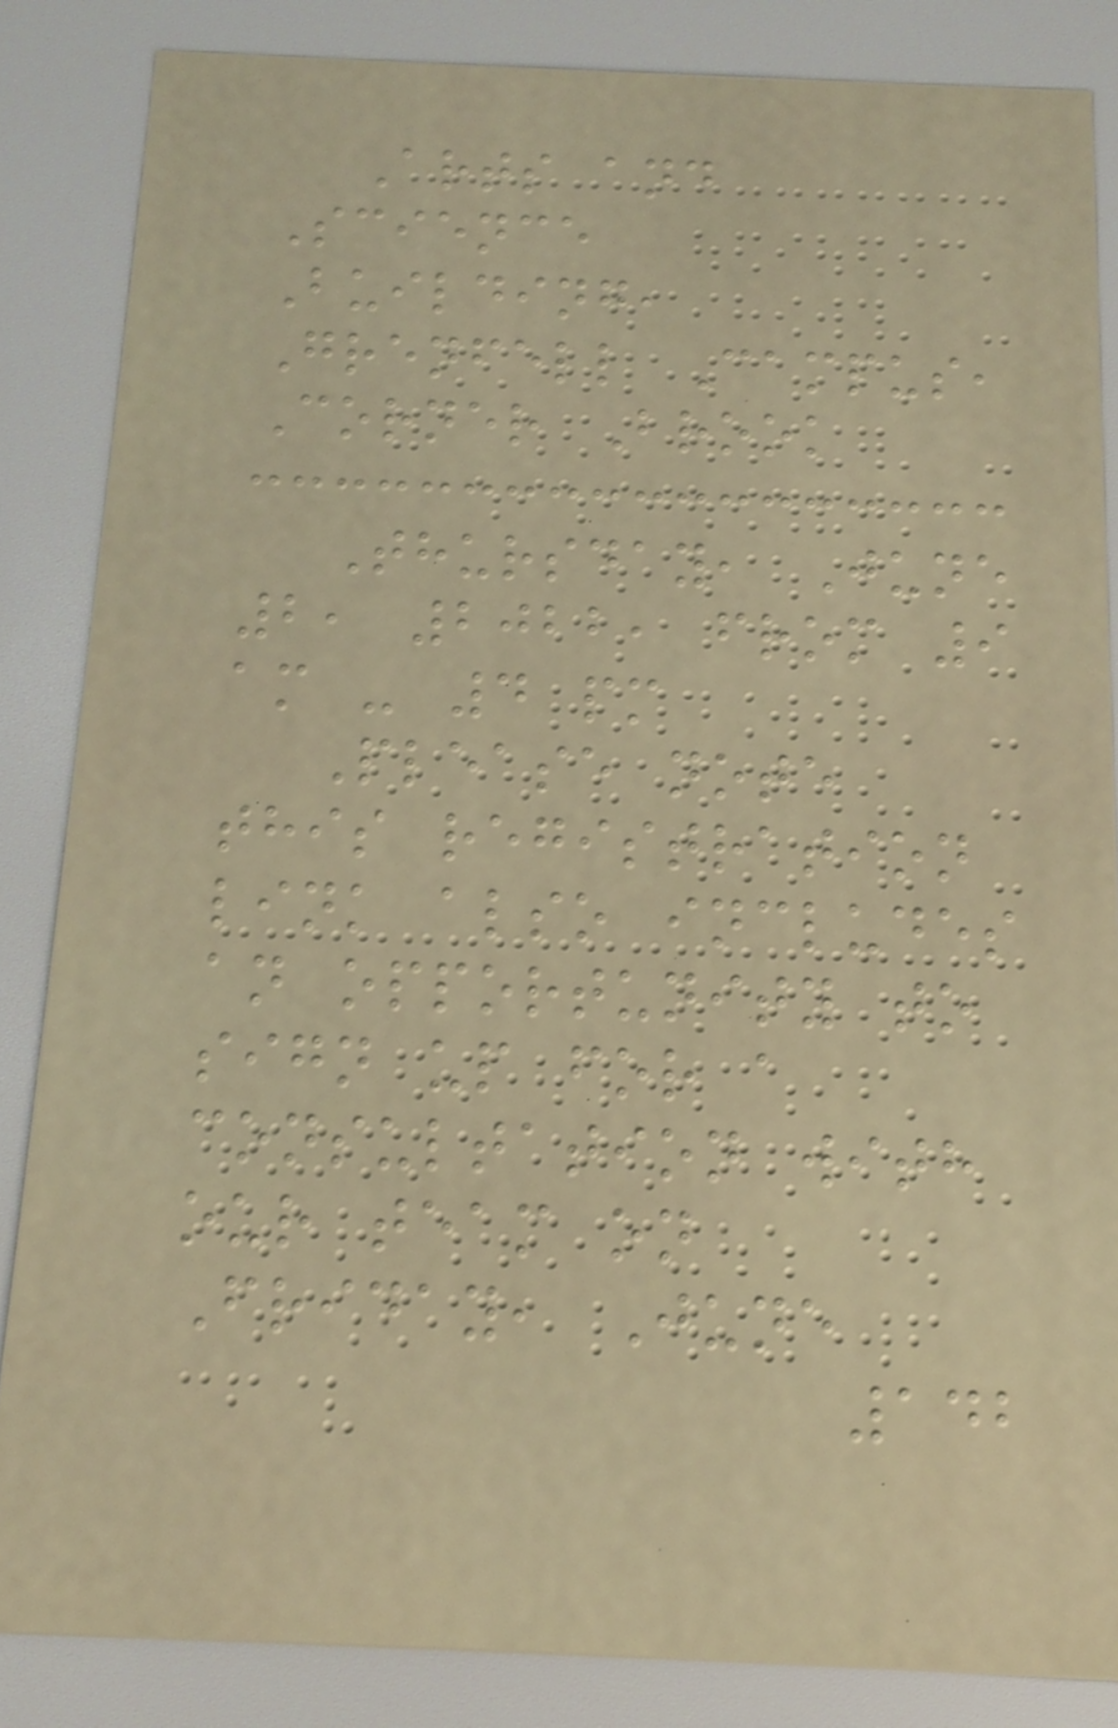Arts and
Science
Building,
Grenfell Campus,
Corner Brook
Thursday, June
2, 2022, from 9
am - 4 pm
Please note
this registration
link also includes
an opportunity to
sign up for a
consultation with
our team on
Friday, June
142
